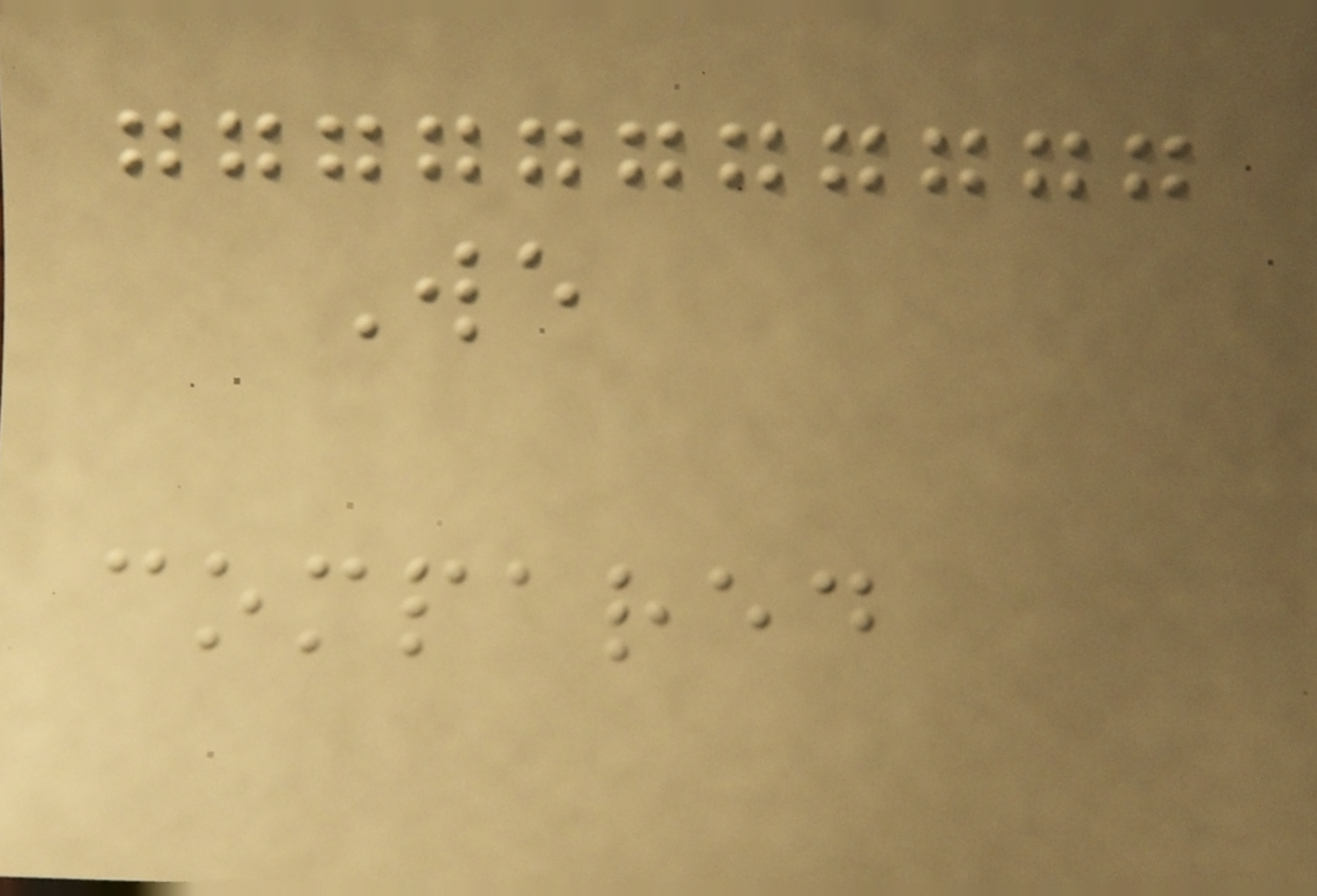We
compared
